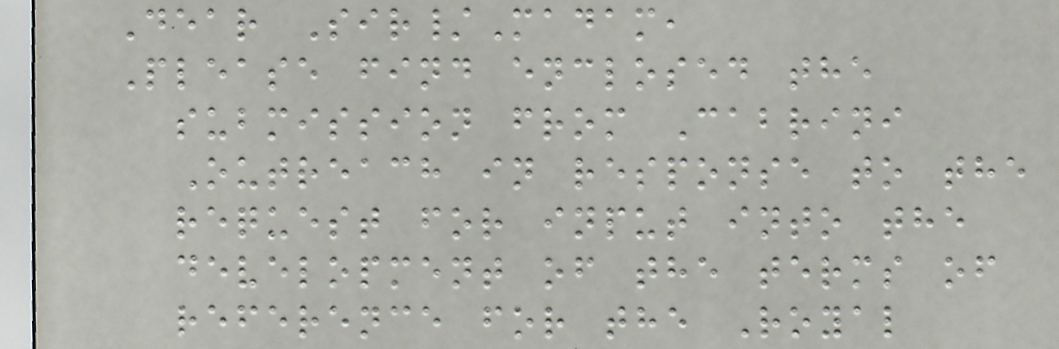Dear Sir/Madam,
Please find enclosed the
submission from Cabrini
Outreach in response to the
request for input into the
development of the terms of
reference for the Royal
